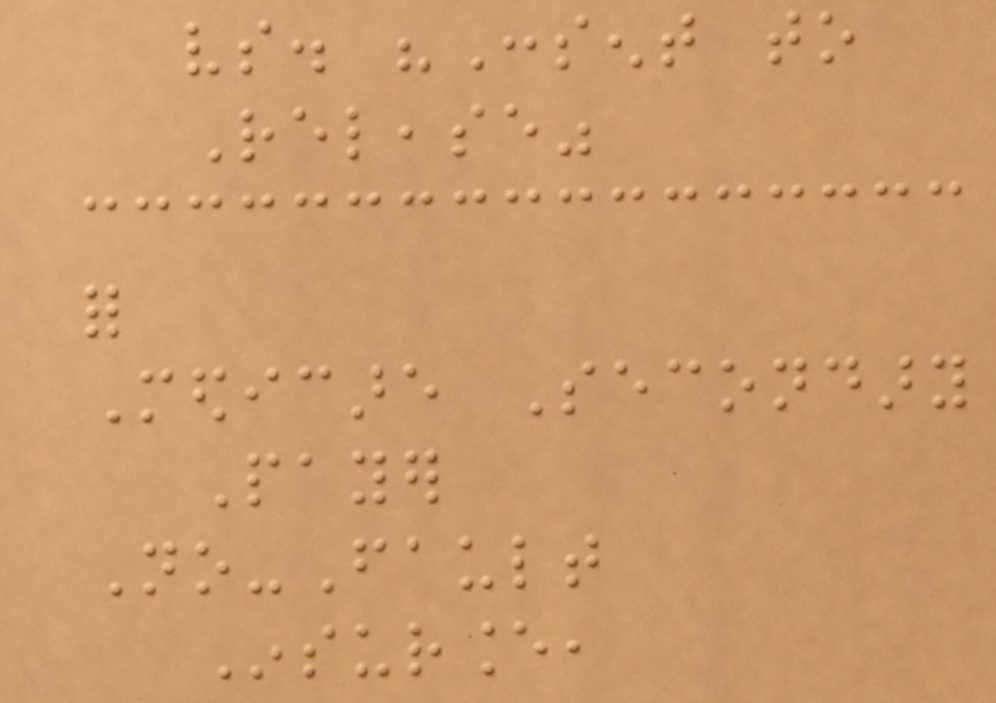vs. "Consent to
Release"
for
Medicare Secondary
Payer
No-Fault
Insurance,
